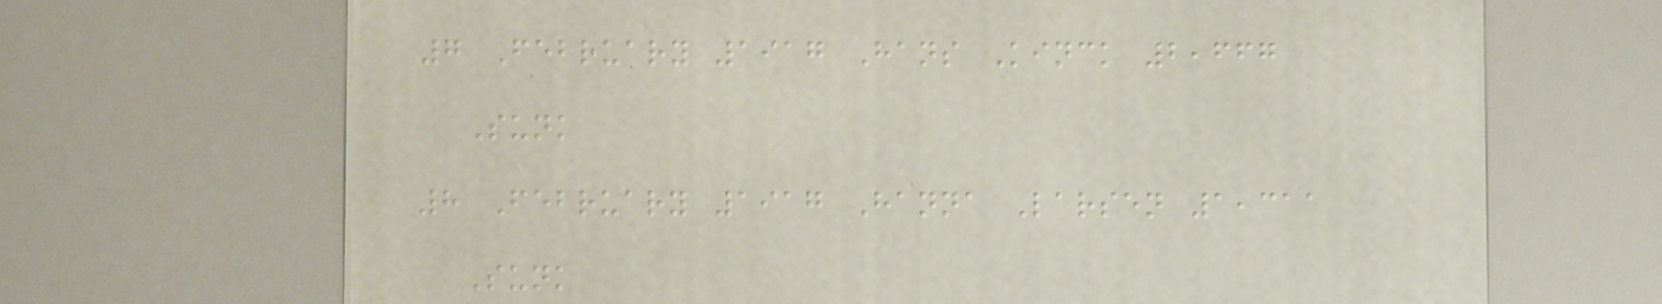7 February 1917 Hans Kinck 2,667
Sunk
8 February 1917 Hanna Larsen 1,311
Sunk
